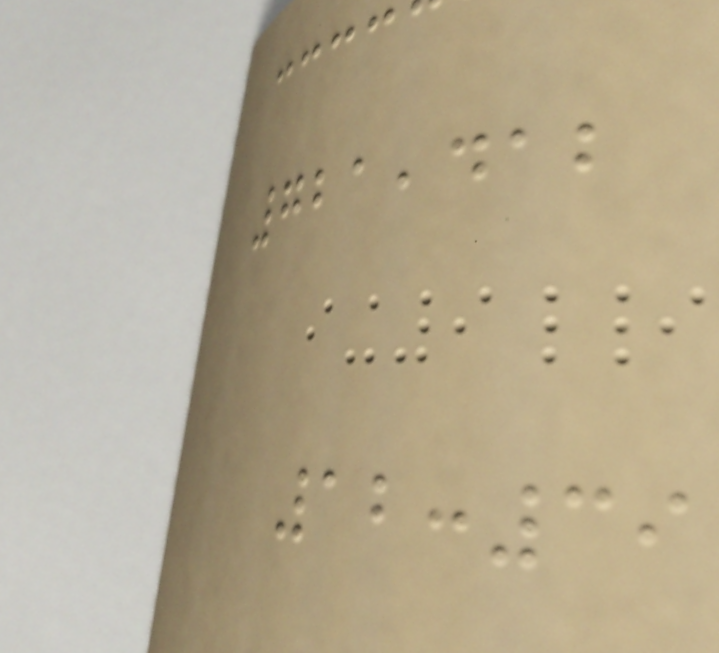721,412
12:39
